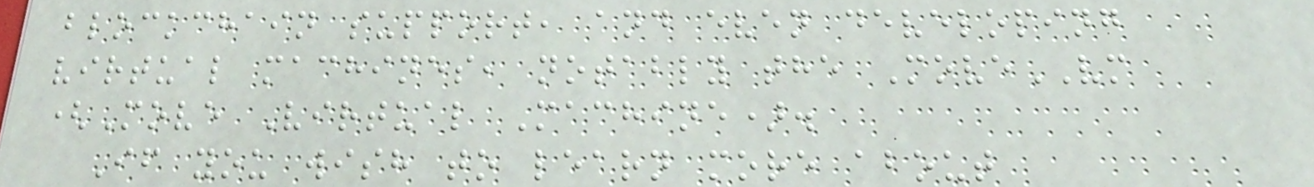blockchain support, and even developing
virtual machines, notably the MoveVM
(Move Virtual Machine).
If you wish to learn more about
